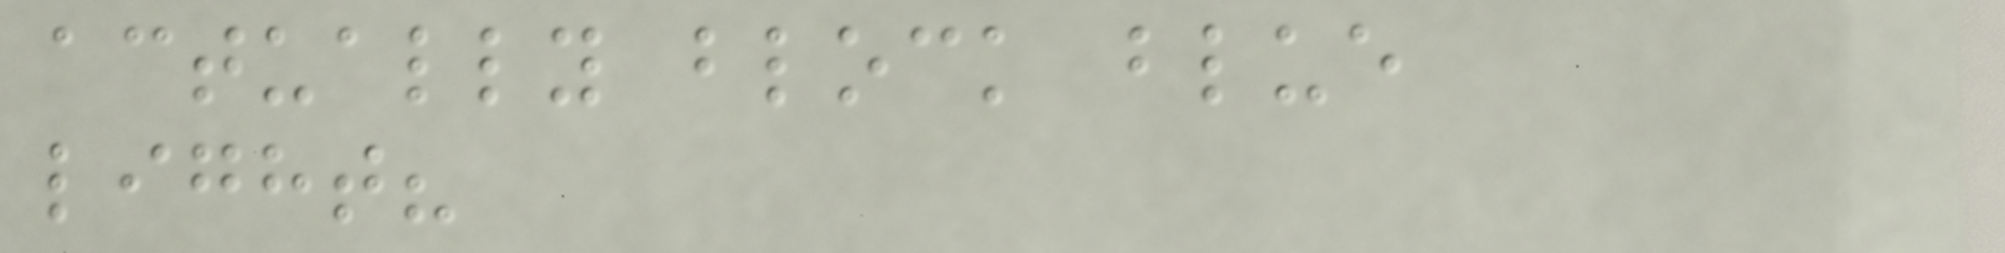actually block blue
light?
